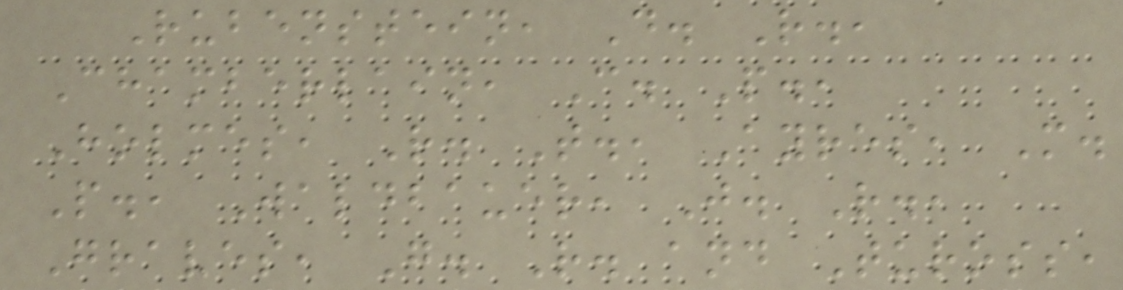Rubenstein, D. R.,
Chamberlain, C. P.,
Holmes, R. T., Ayres, M.
P., Waldbauer, J. R.,
Graves, G. R. and Tuross,
